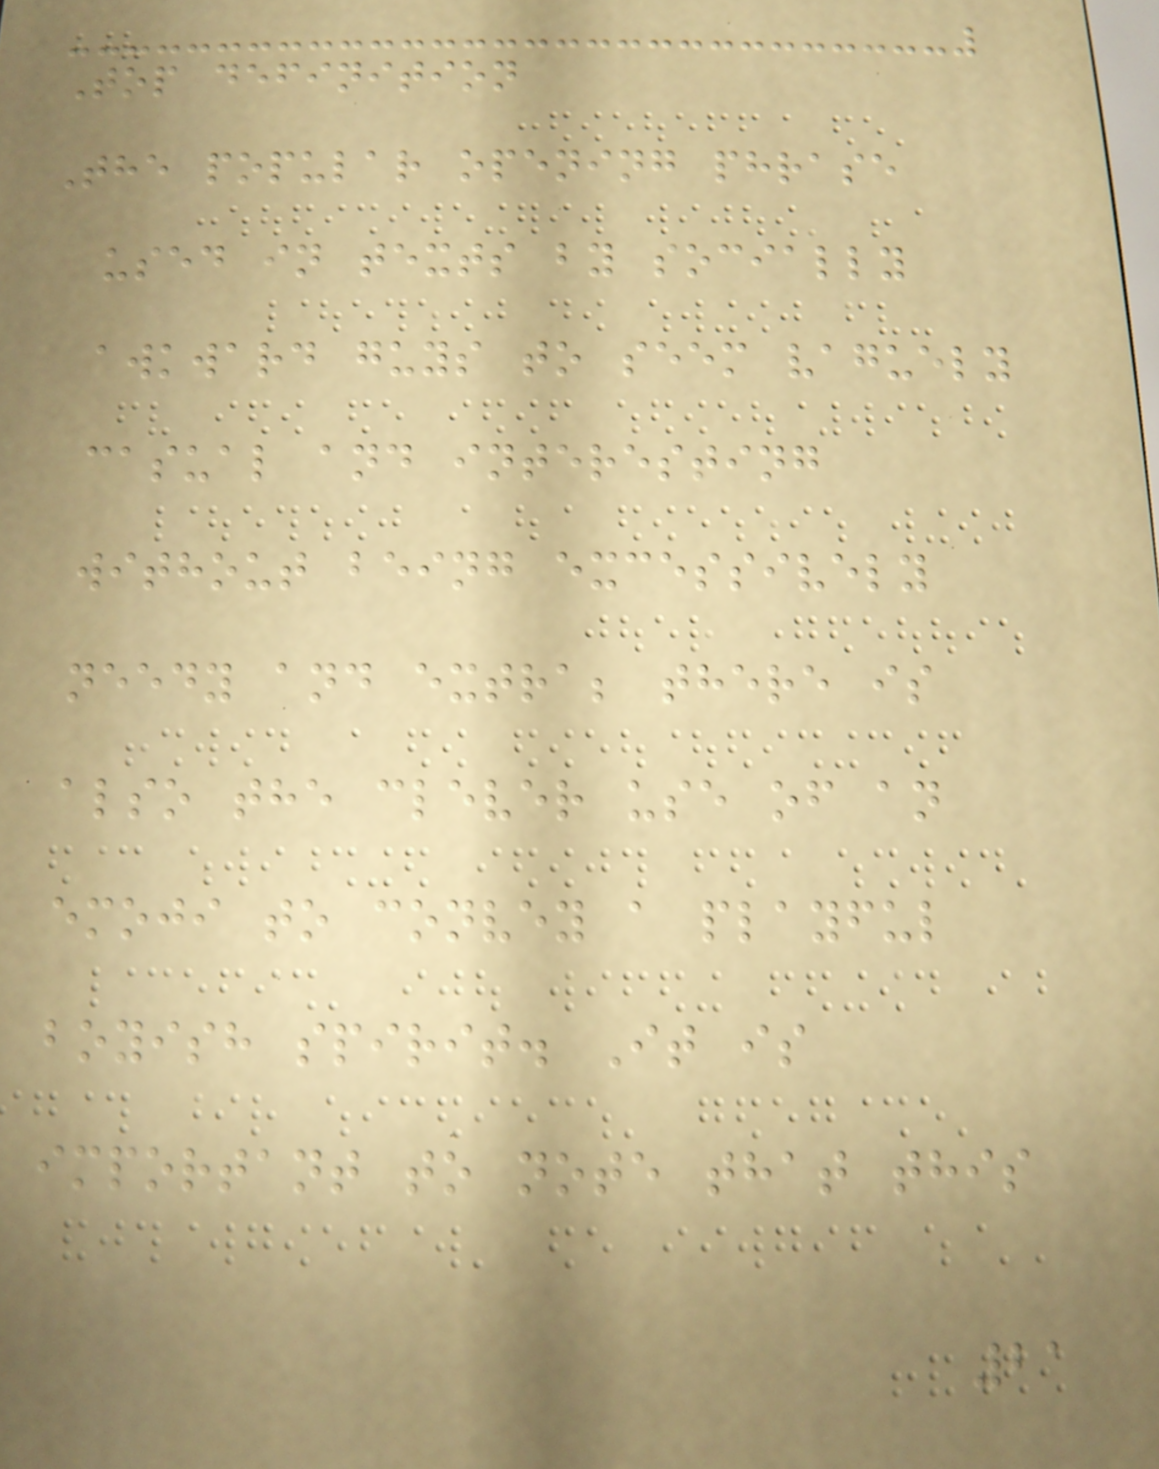Top definition
The popular opening phrase
used in texts by socially
awkward guys to seem vaguely
casual and interesting
without being excessively
needy and extra; there is
also the clever use of an
emoji to convey a playful
boyish spirit. It is
important to note that this
21
